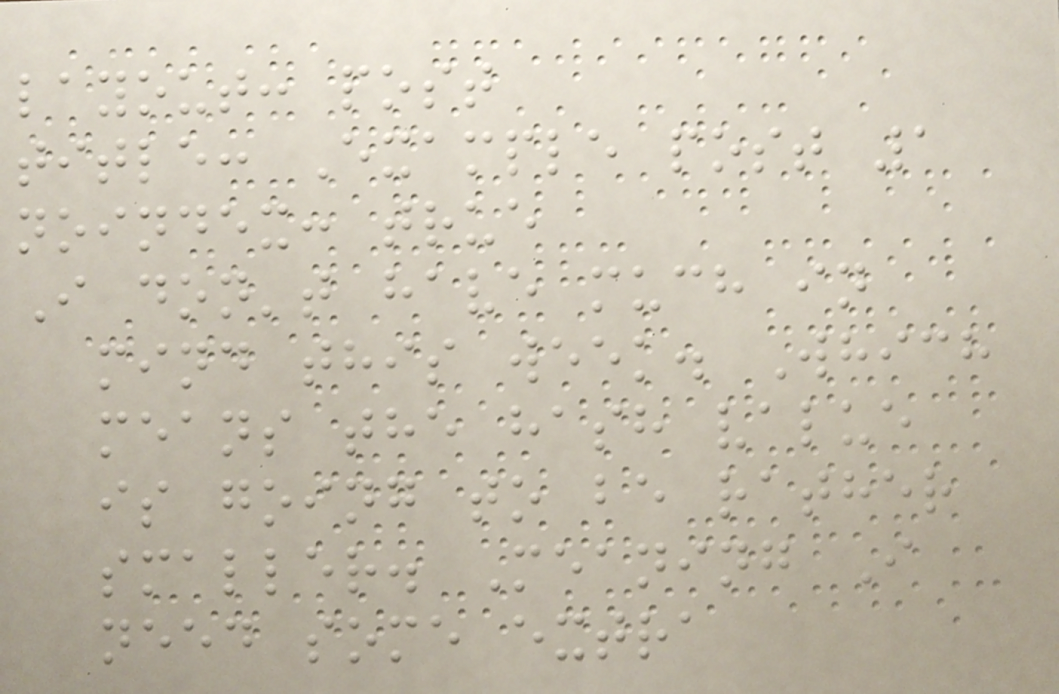layout: post
title: Example post 1
noindex: true
I don't have much in
mind this week. Which
means the hash value
is going to be rather
smaller. Meaning I
need some extra
